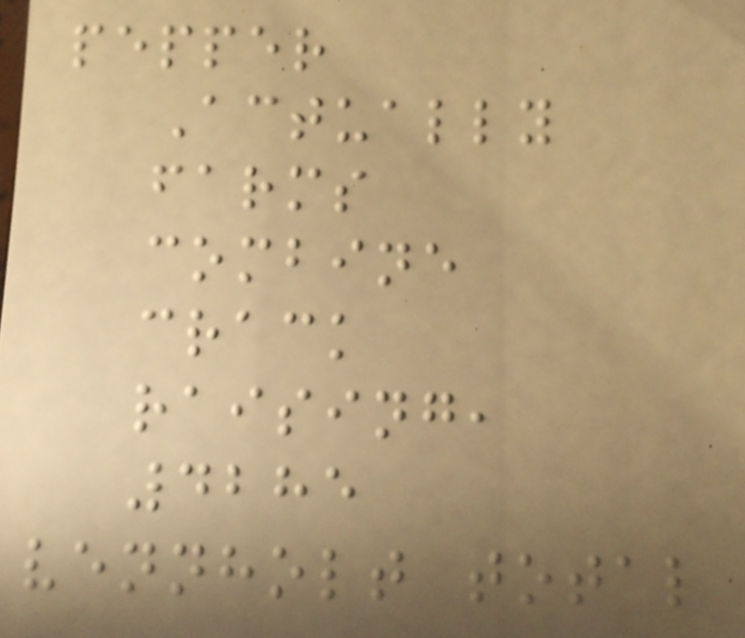pepper
Actually
farms
combine
crack
raising,
4285
vennholt total
